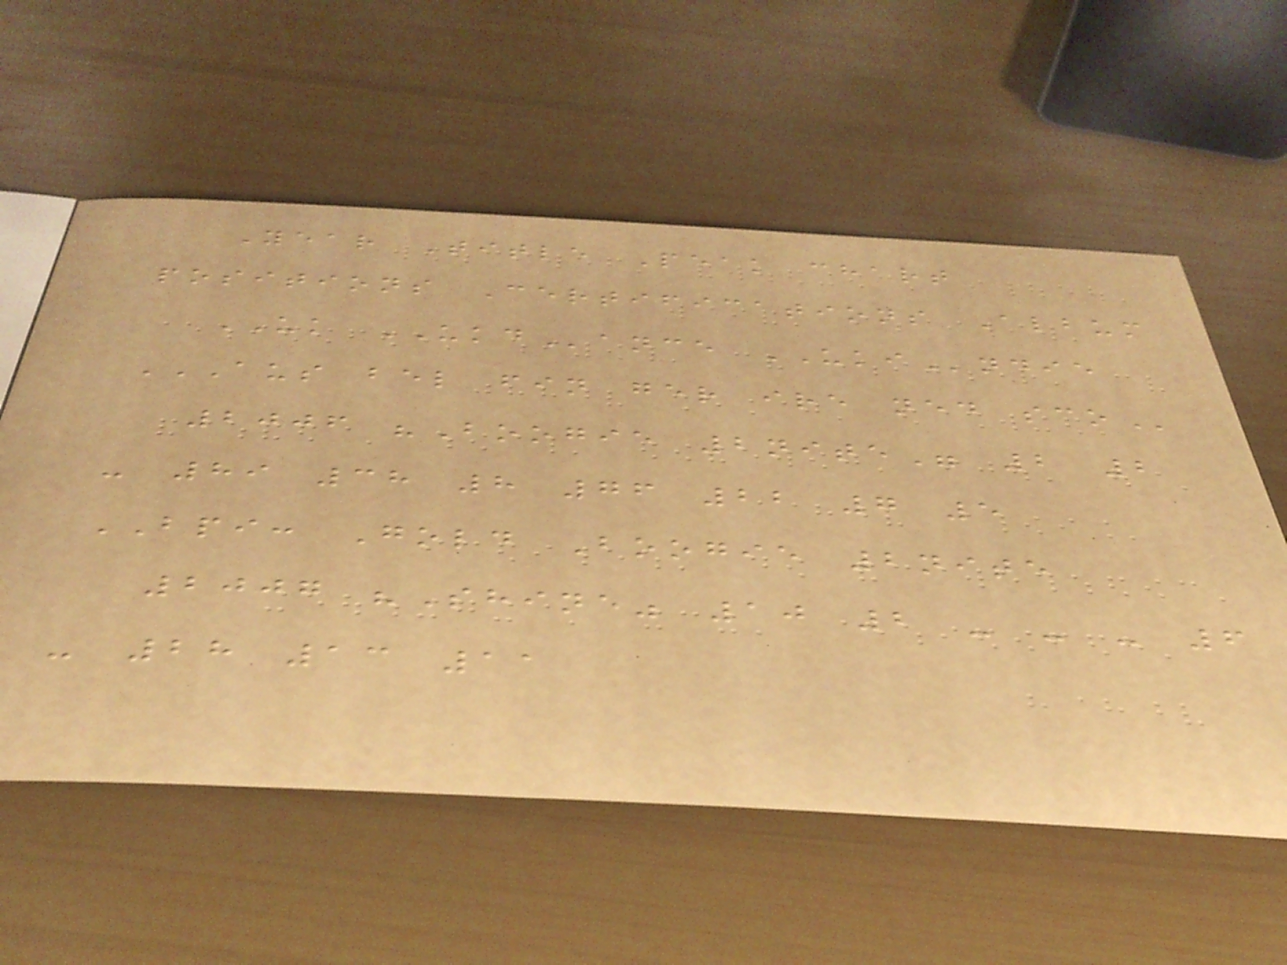Year Title Peak chart
positions Certifications Album
UK UKDance UKIndie
AUS BEL FIN GER IRE NED SCO
2006 "Boogie 2nite" 2 2
- 89 38 8 76 22 7 5
BPI: Gold Boogie 2nite
2007 "Shine" 10 2 - - - 6
- 28 13 11
